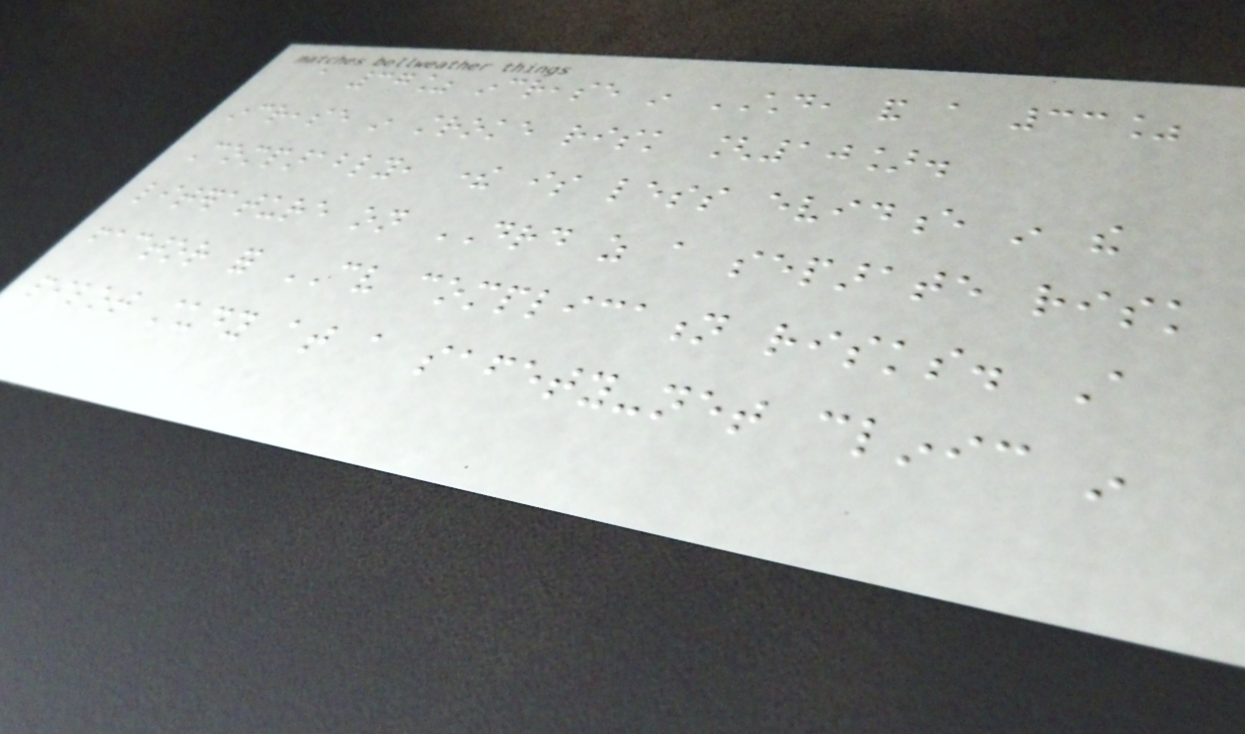a 37% increase in CHD, and a 33%
increase in stroke risk [10].
Comparably, there is less evidence in the
literature on DRD as a separate risk
factor for CV complication risks. A
pilot study at a safety-net clinic in
